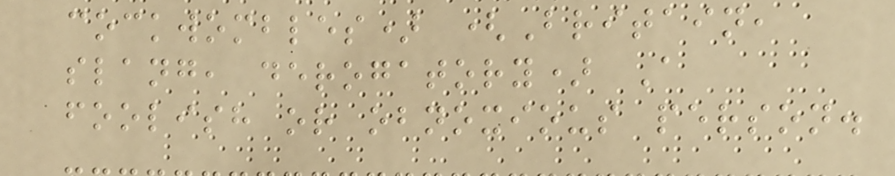cockwombles) (Britain,
slang, derogatory) A
foolish or obnoxious person.
